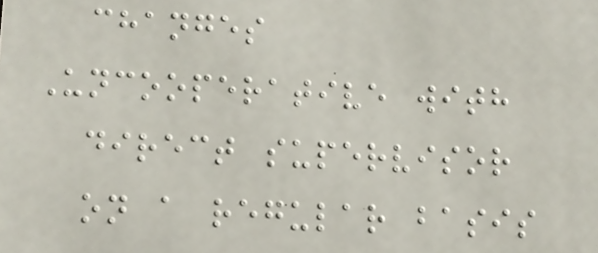changes
Uncooperative with
direct supervisor
on a regular basis
